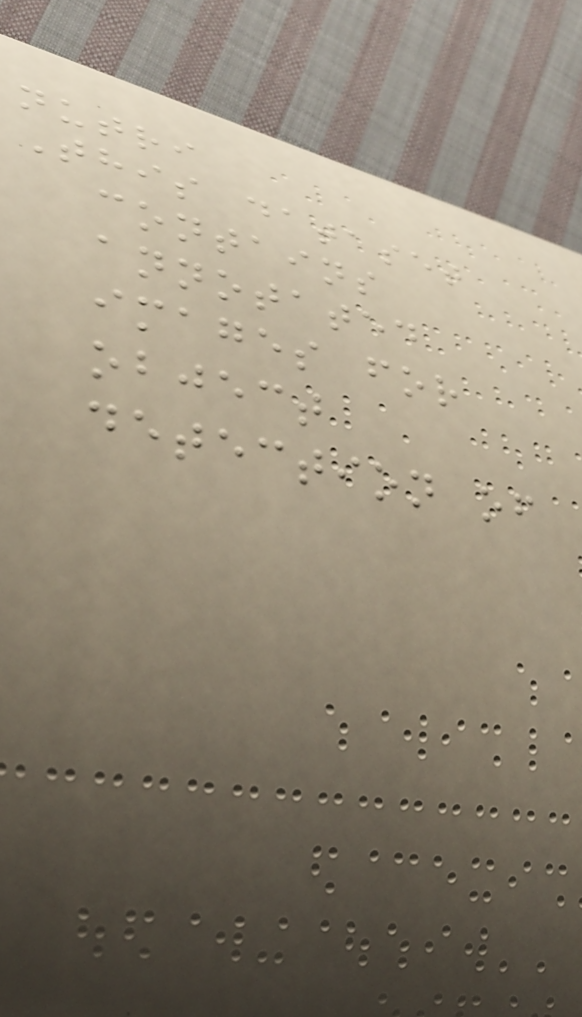nutri
This dataset
contains
annotated
images for
object
detection of
